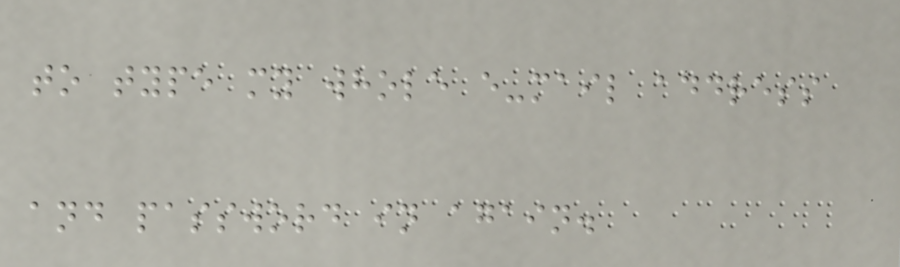to type my whole e-mail address
and password in again.
